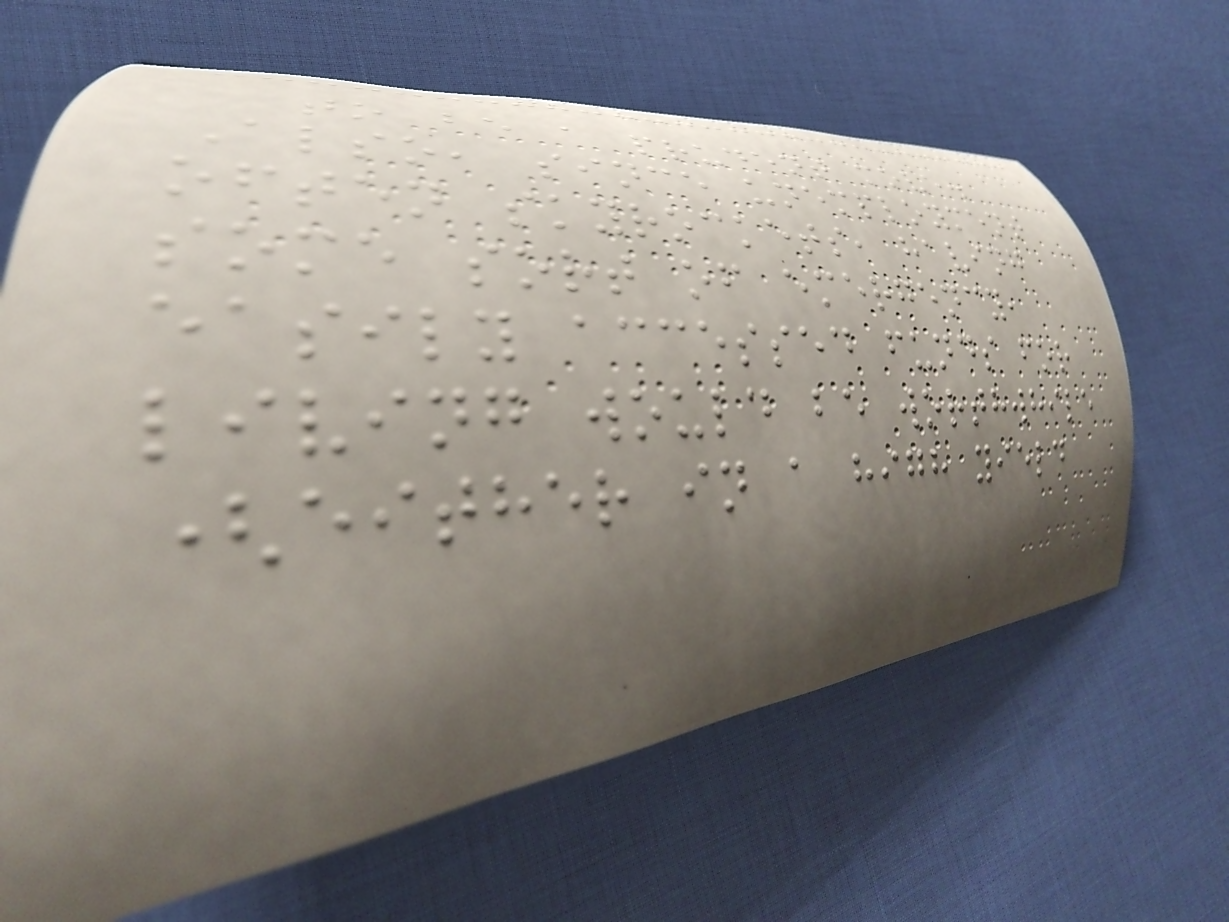to be a prudent move.
Also, since unemployment
often skyrockets, having
some sort of emergency,
easily accessed funds for
living would be worthwhile
(either in a high yield
